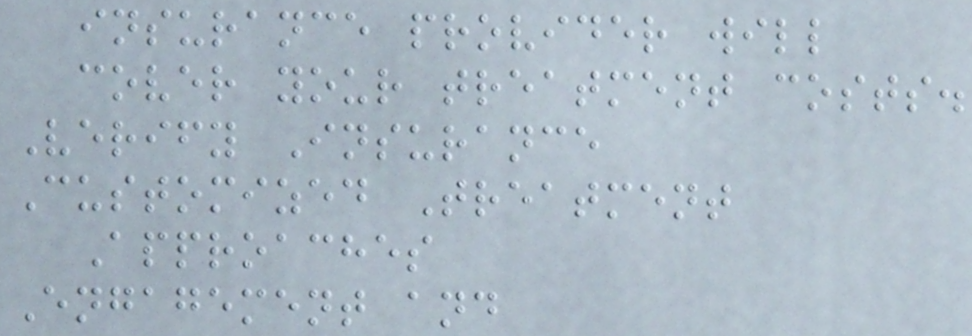insurance provider will
cover your treatment costs.
Verify Insurance
Customized Treatment
Approaches
Engagement and
